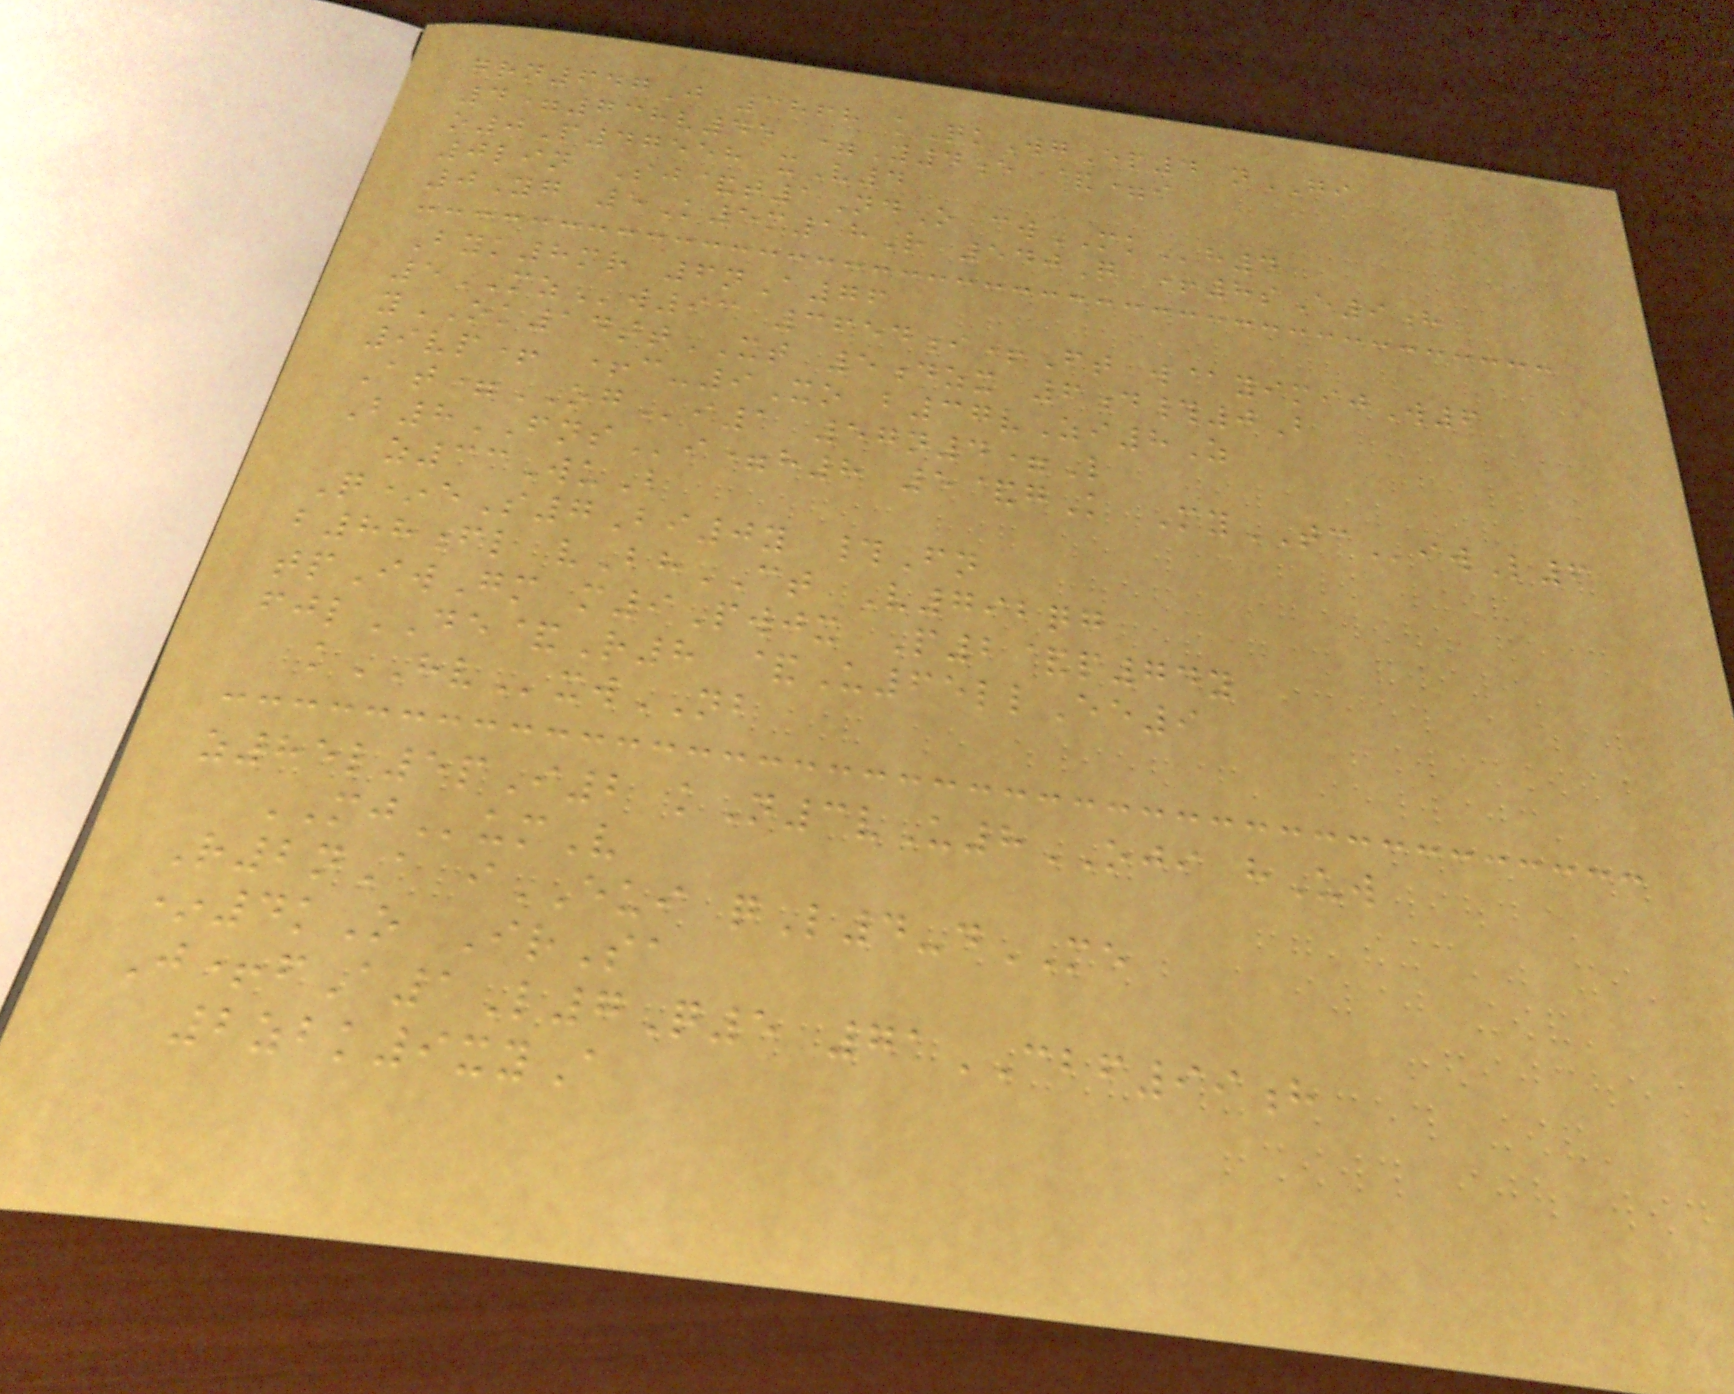grn647J 3868 kQkWgEp4 nGI
4=738v45 =Y4e &=i
o0P47558 xV4
0lin Sj&t1NdO cwMKh4
0Yg 5K5m18R 540Q +8sE9h
Byk8mr 6nA76
5MZw93 3654i+Ft w@yimijW6
yOK14ttXT 5dzx 6d#0B
9vp+ +c-9Xo b37vZi8Z
At=OGi1 57n4=L
B8FNSi=h8 5&gK MyTCiwL6
z33WuB
Q*eS7Bi0y #Fn
b88fl vBhCT V792qg
tpIwGm m9Pwjx P2&p74y
fjlDE&R8 &U65llEe9
kHVxwNB
z85l5pI2 kN3vU8OJI hUw
MJumV
R2nA iEUI qL4-dME
*4kO IrSa
J+fA1L7Q5 71CBF99h
2zbk9xyA
